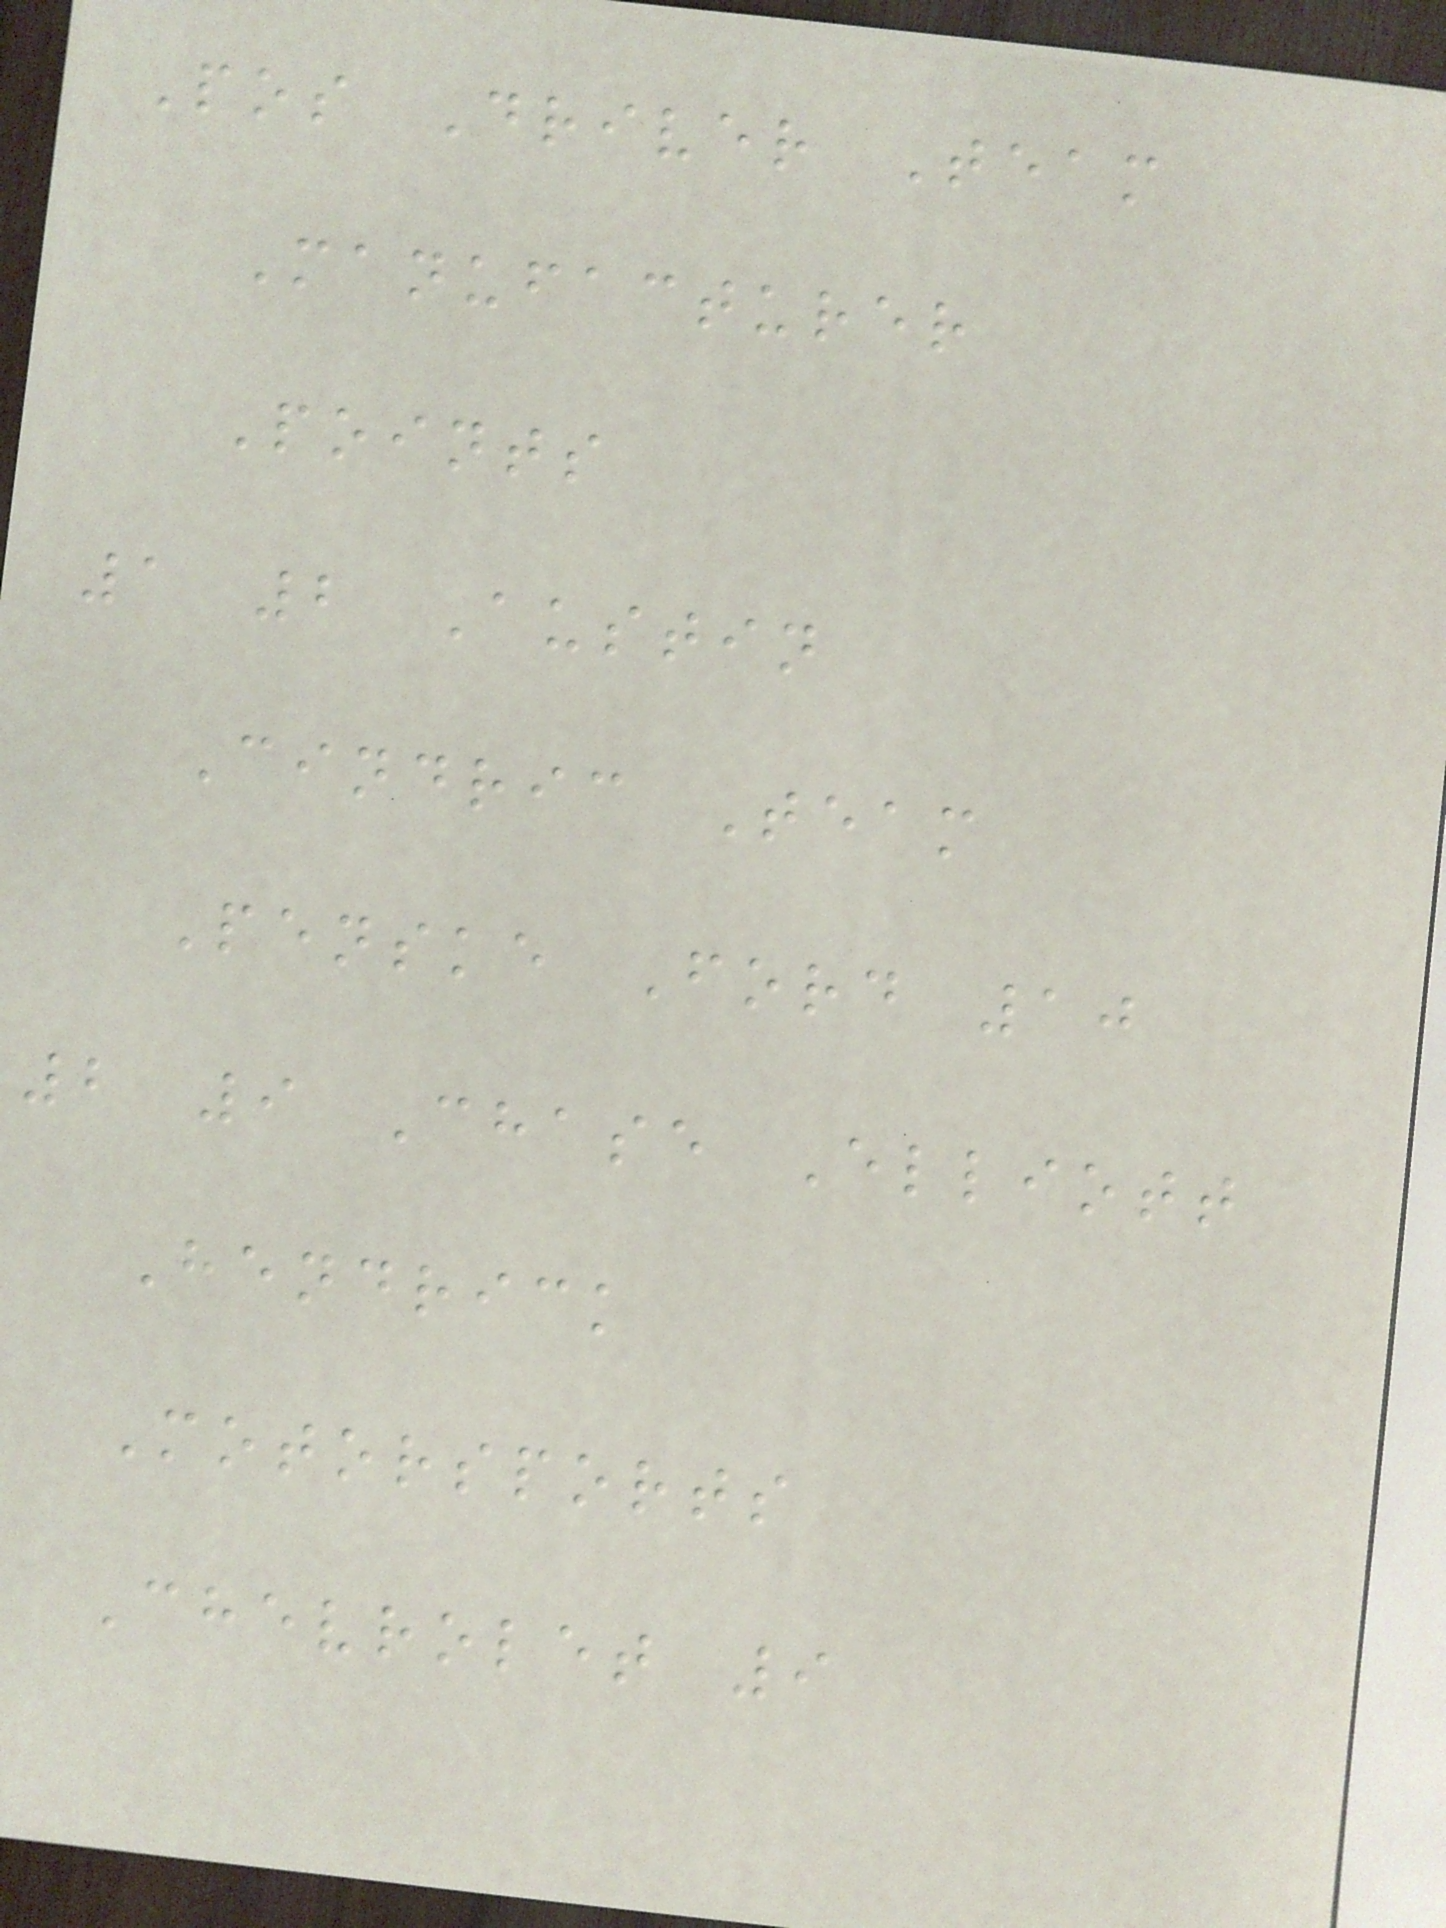Pos Driver Team
Manufacturer
Points
1 2 Austin
Cindric Team
Penske Ford 10
2 9 Chase Elliott
Hendrick
Motorsports
Chevrolet 9
